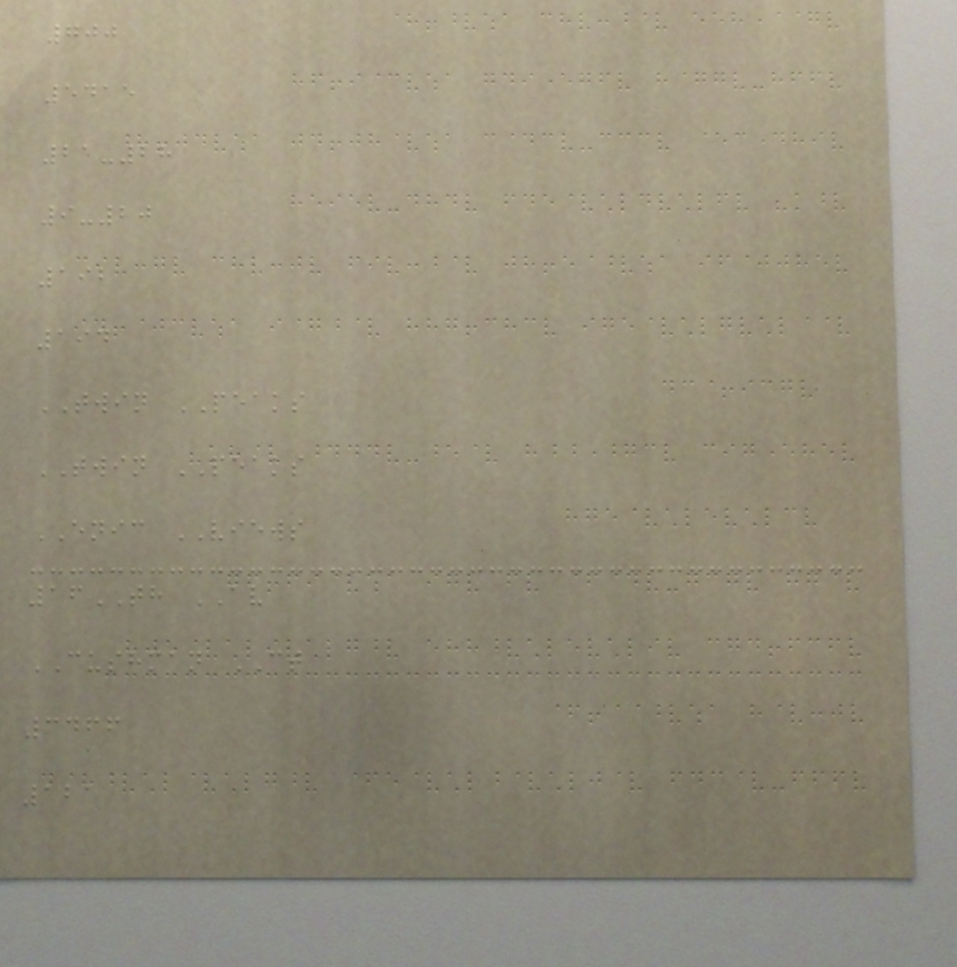700
5415
21-28
9-20
192
194
TWIN PEAKS
TWIN PEAKS
ENIC VIEWS
16TH AV
CUSHMAN CT
3466
121
